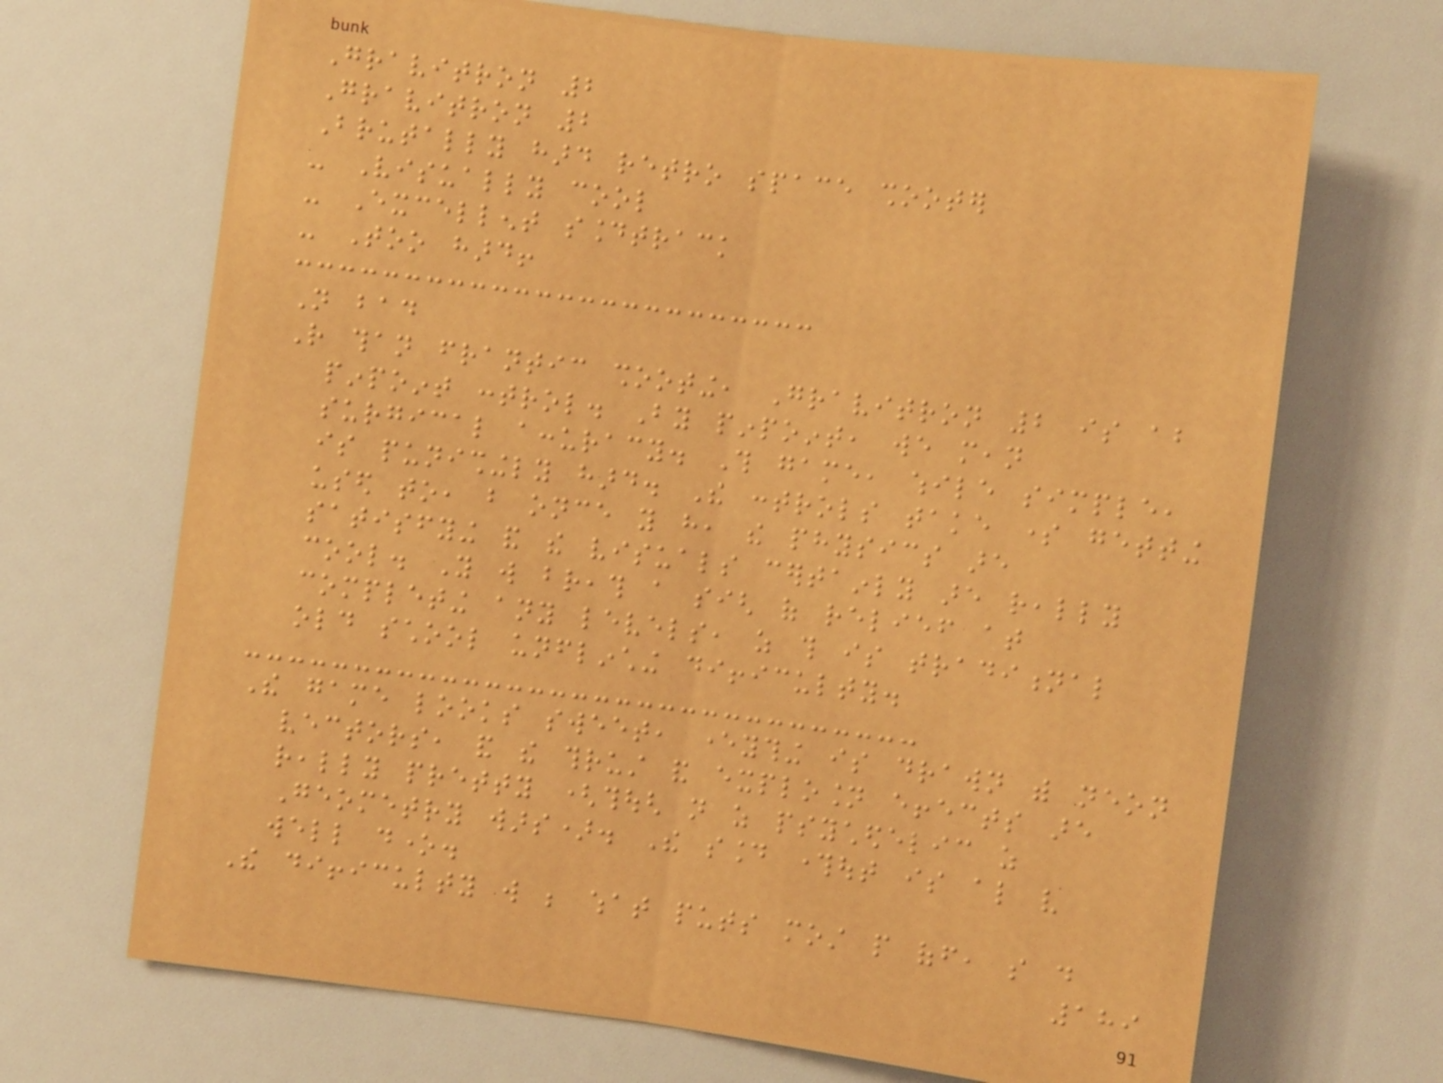Gravitron 2
Gravitron 2
Brutally hard retro space shooter
- Visually cool
- Excellent soundtrack
- Too hard!
Not bad
Rather than frantic shooting, Gravitron 2 is about
pinpoint control. By pinpoint, we mean
surgical accuracy. This game, while simple,
is punishingly hard. The controls take some getting
used to, but once you have, the physics are
satisfying and the visuals certainly are really
cool. You will breath a sigh of relief at
completing any levels, as this is traditional
old school unflinching difficulty.
The game looks sweet, everything is drawn with neon
vectors, and the thrust and explosion effects are
really pretty (though not as psychedelic as
Geometry wars). The sound throughout is also very
well done.
The difficulty will be what puts most people off, so do
189
